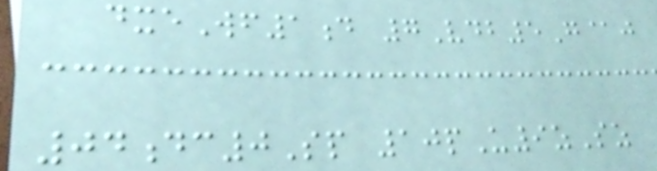dxeWf1d 7Vdb5G@j
04dc0Sp 10pU9zSz
